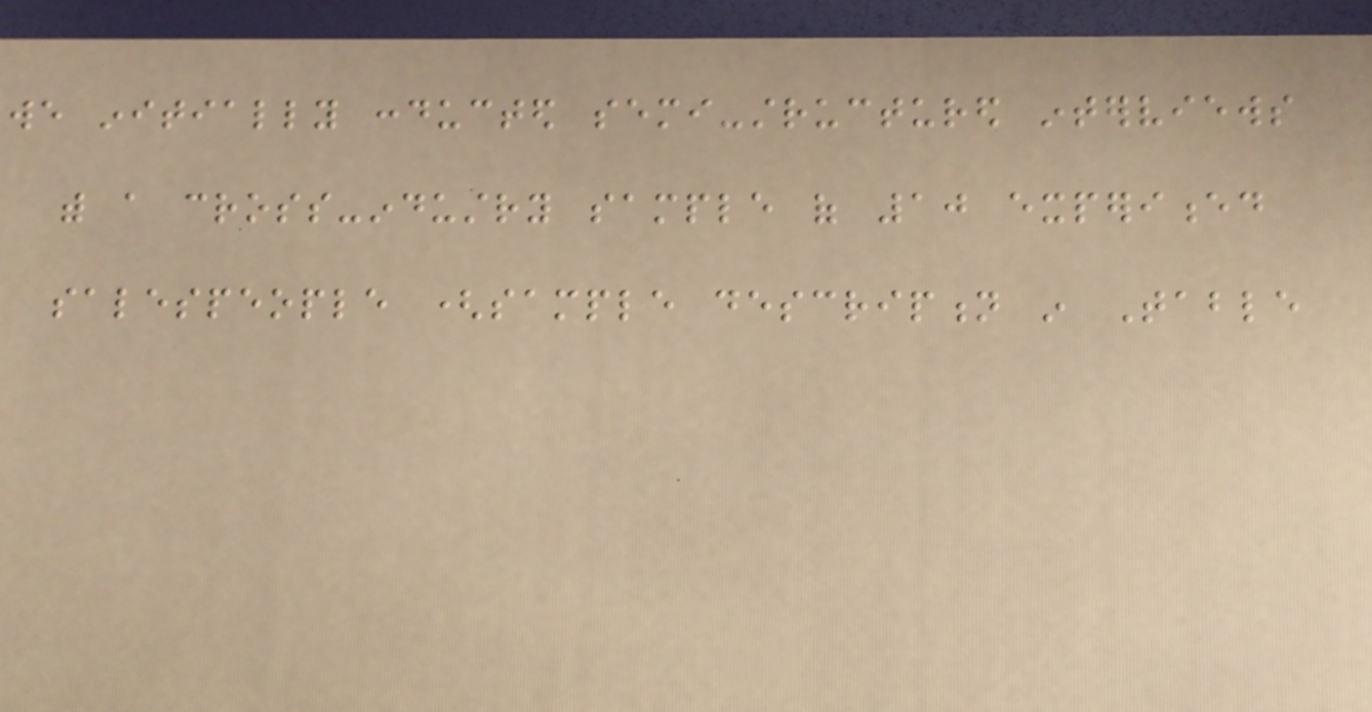we initially conducted semi-structured interviews
with a cross-industry sample of 10 experienced
salespeople (sample description in Table
